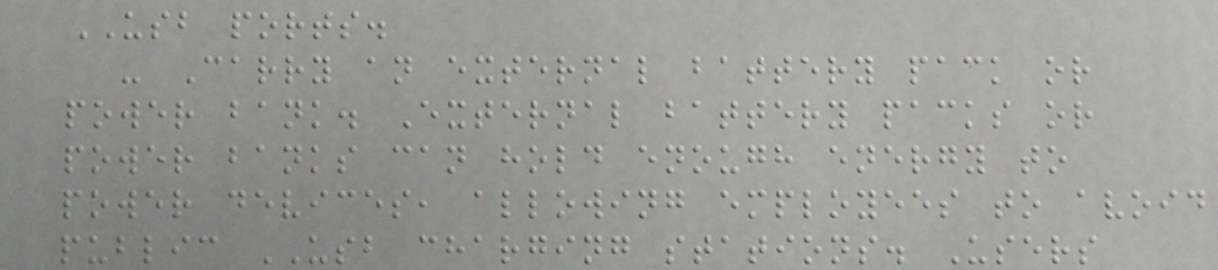USB ports.
- Carry an external battery pack or
power bank. External battery packs or
power banks can hold enough energy to
power devices, allowing employees to avoid
public USB charging stations. Users
